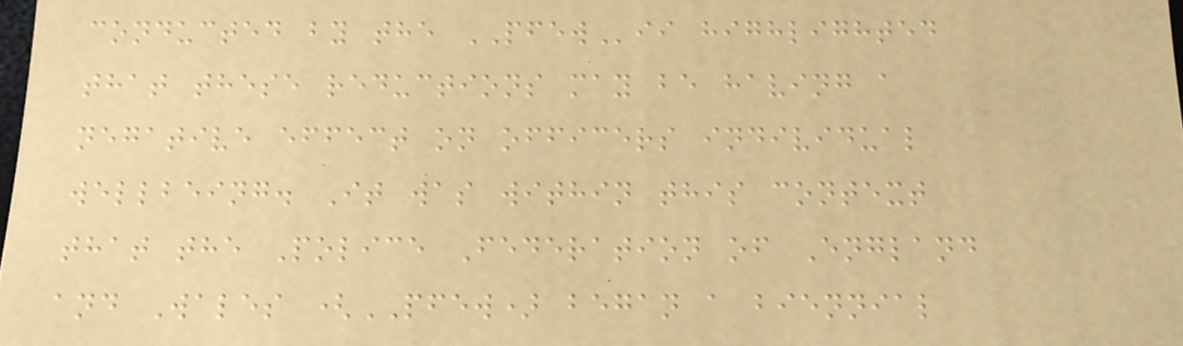conducted by the PFEWii highlighted
that these reductions may be having a
negative effect on officers individual
wellbeing. It was within this context
that the Police Federation of England
and Wales (PFEW) began a biennial
